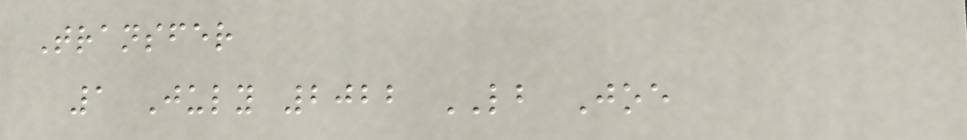Transfer
1 July 2022 LB Joe
